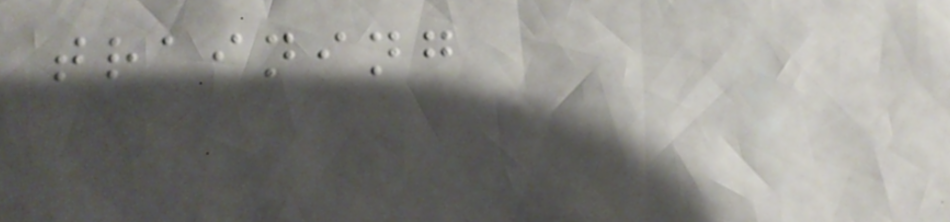training
